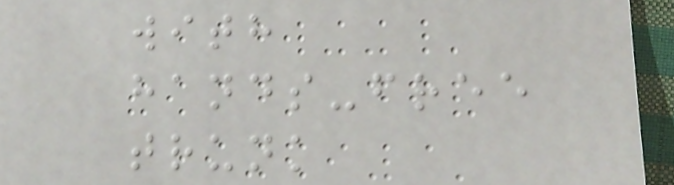with
hands-free
trunk
